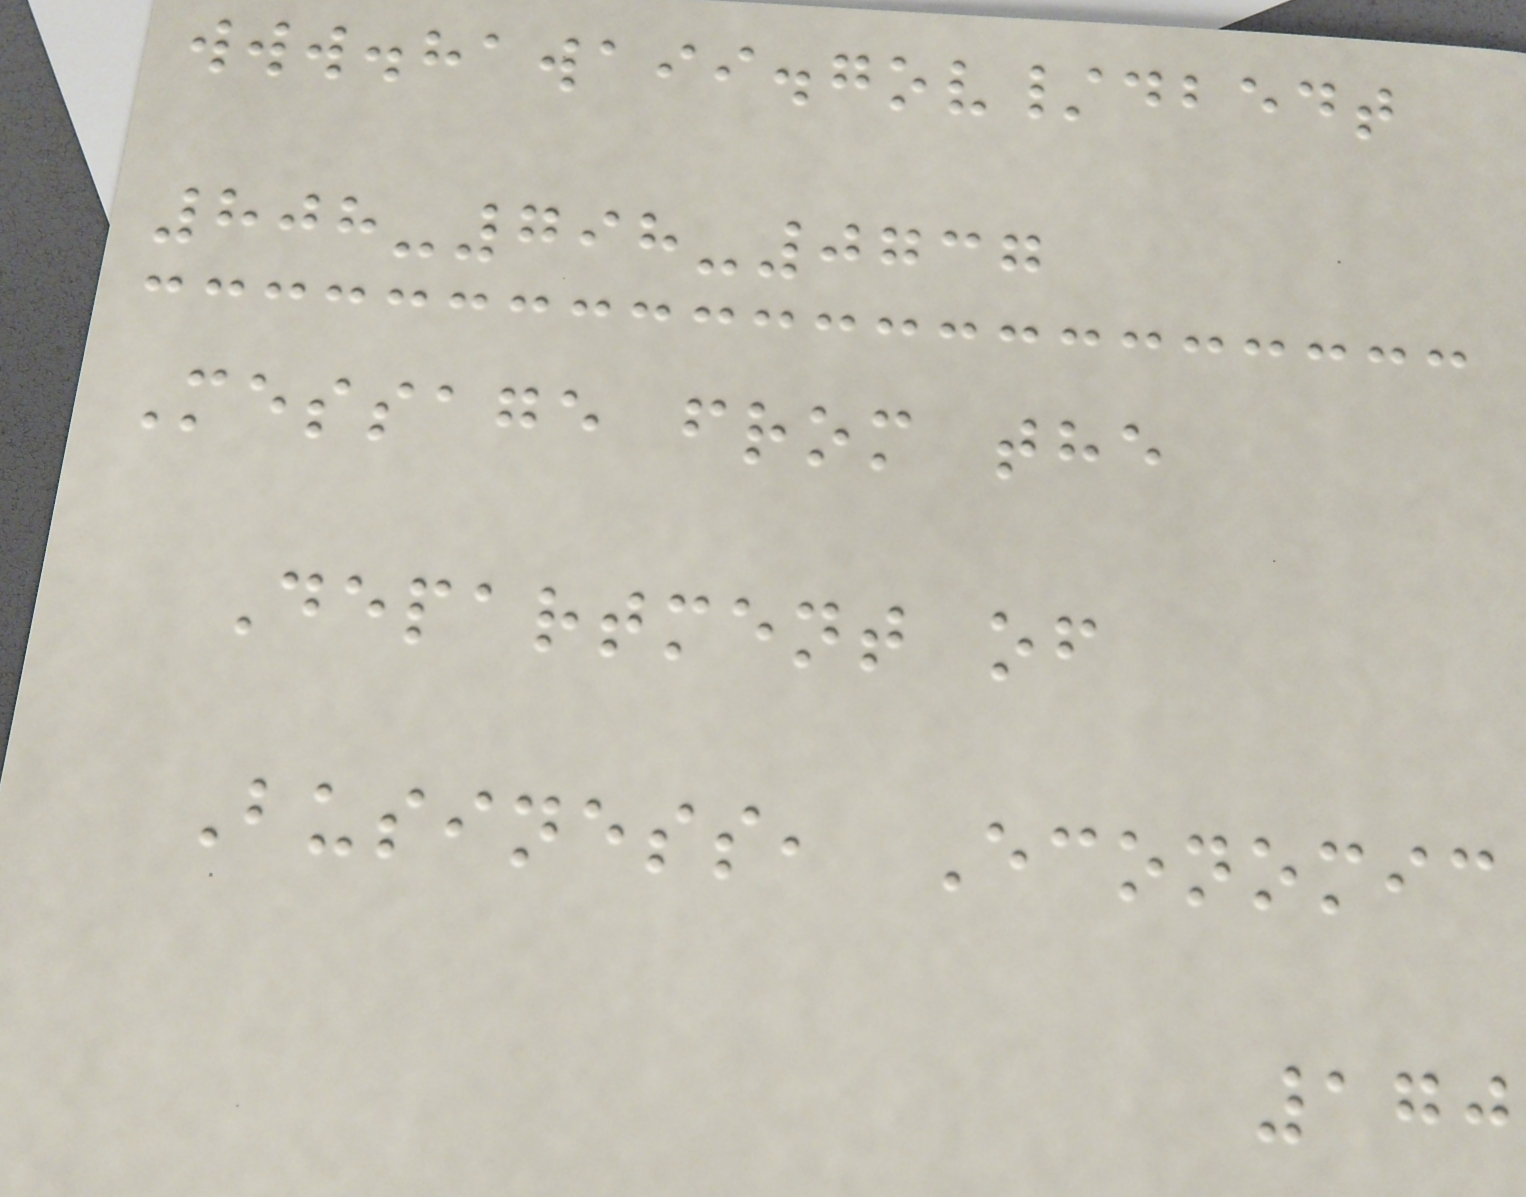www.hawaii.gov/dbedt
808-798-0737
Message from the
Department of
Business, Economic
170
